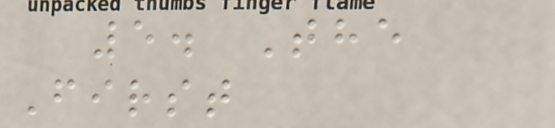5. The
First
